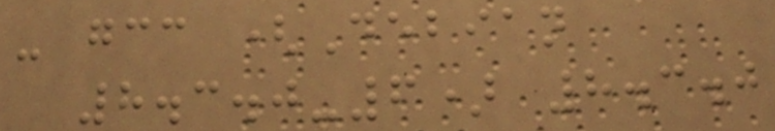- gcc (Debian
8.3.0-6) 8.3.0
